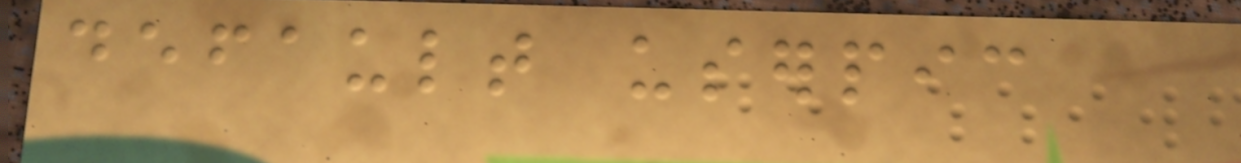default userpic
